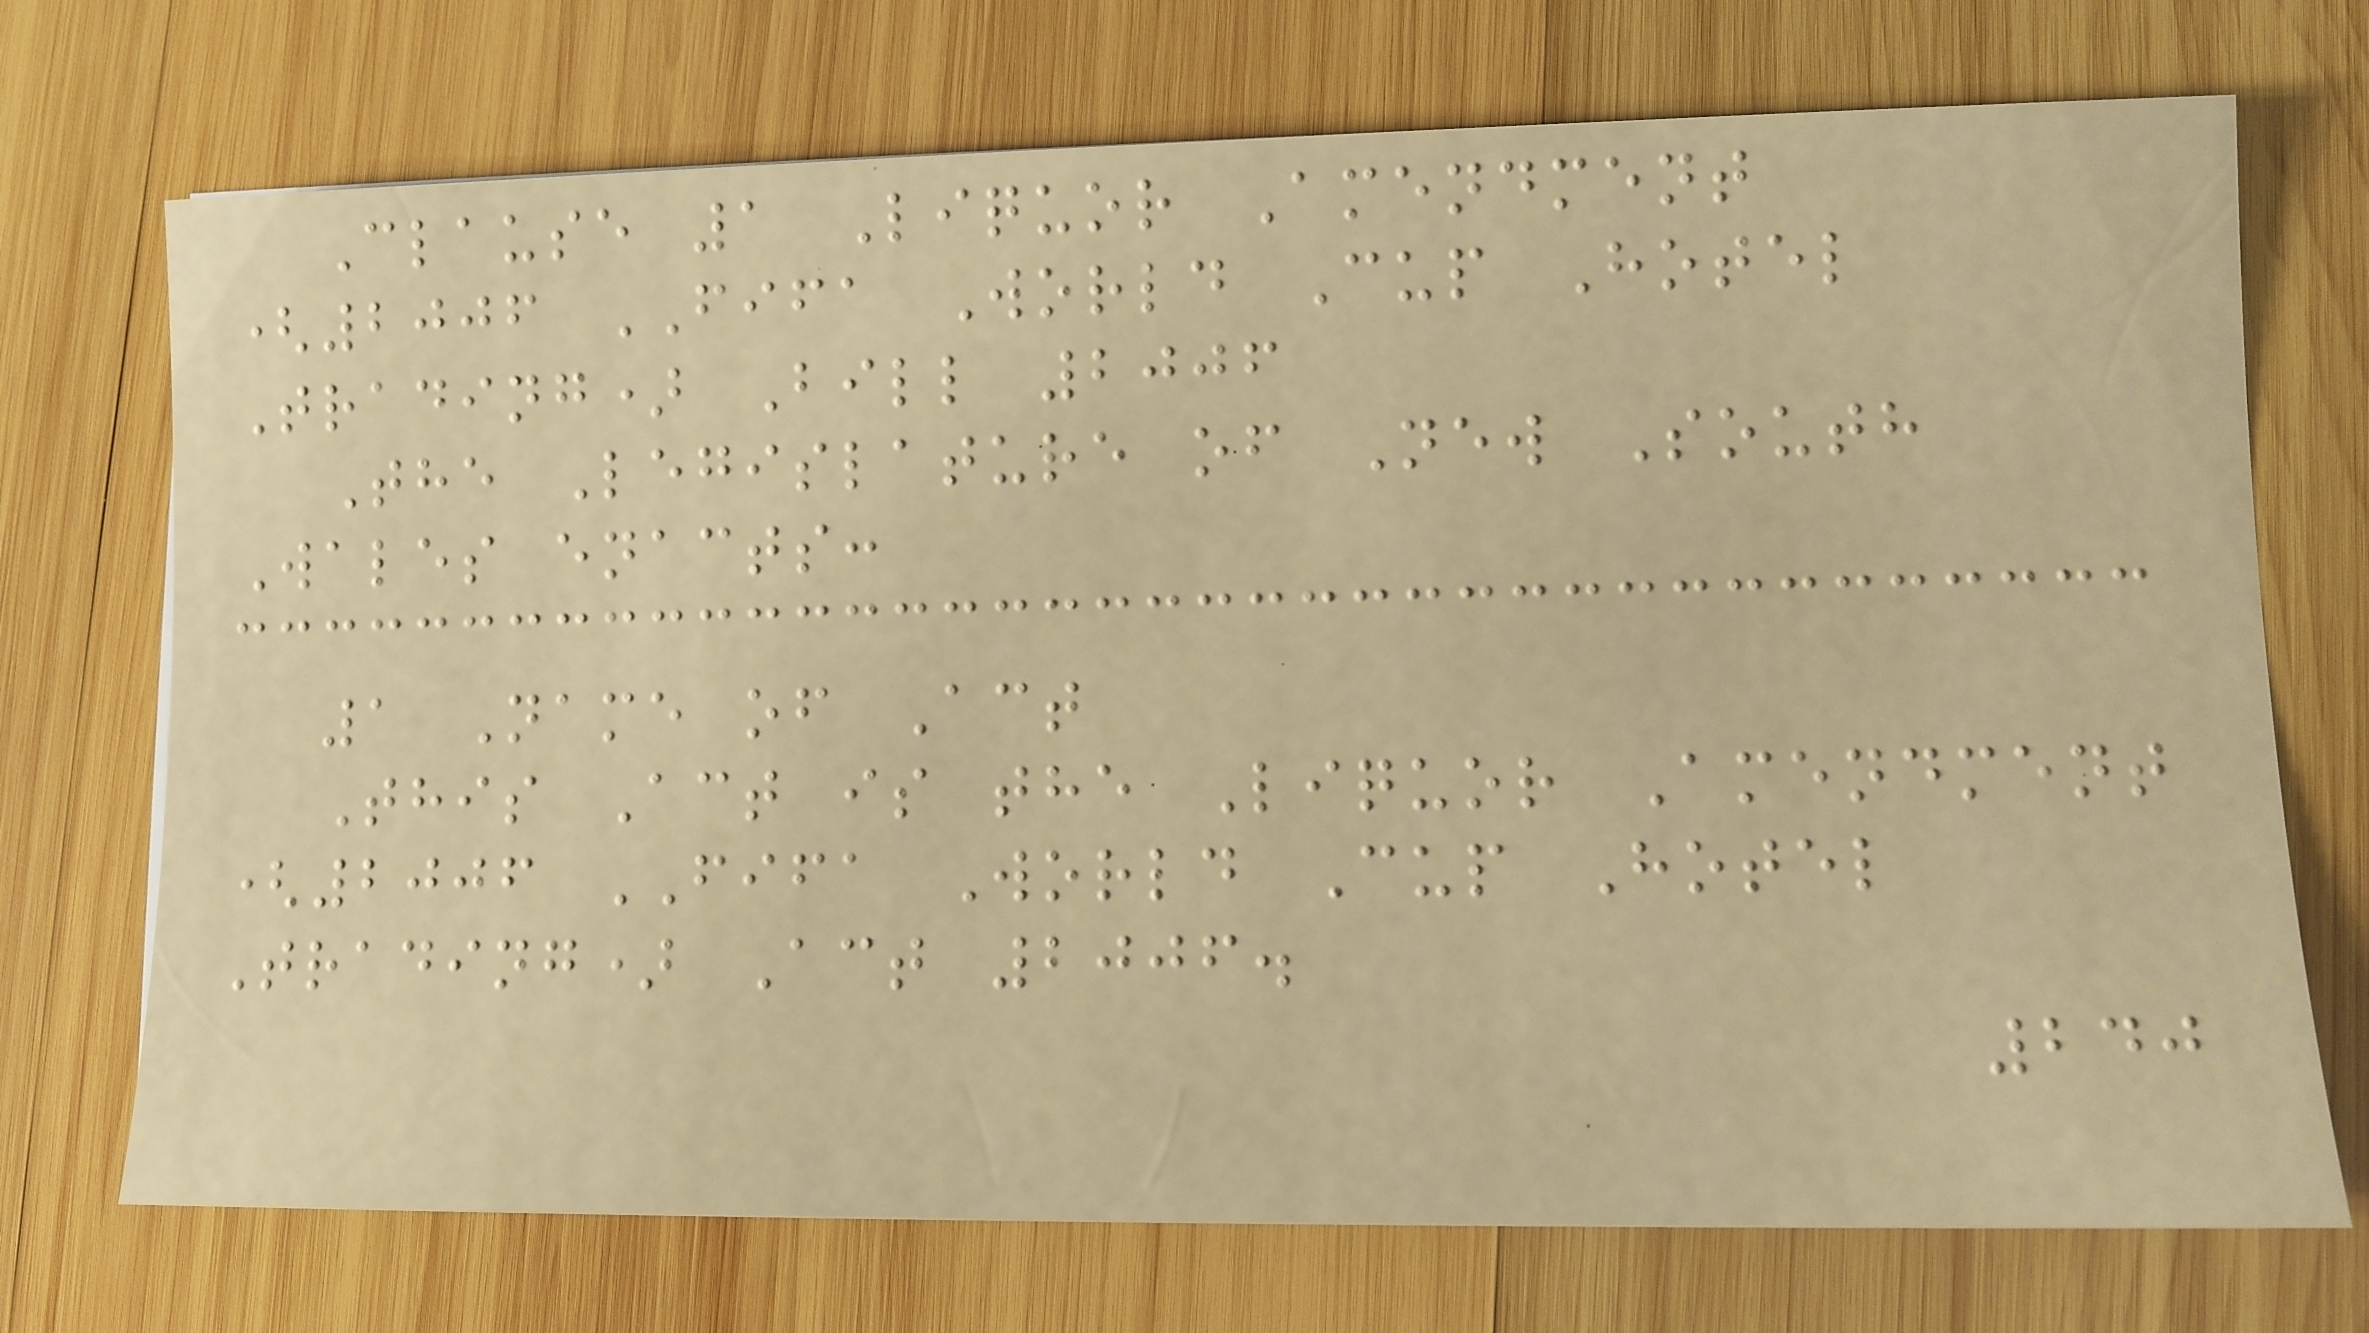Clause 1 Liquor Amendment
(2006 FIFA World Cup Hotel
Trading) Bill 2006
The Legislature of New South
Wales enacts:
1 Name of Act
This Act is the Liquor Amendment
(2006 FIFA World Cup Hotel
Trading) Act 2006.
240
